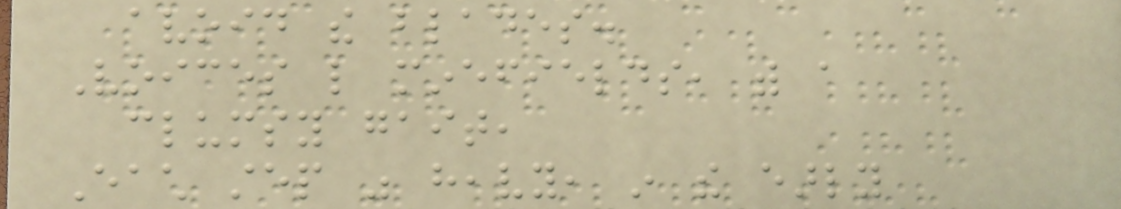avoid the blades.
Voices like minefields, with a
clumsy gait,
Each step was heavy, in the early
